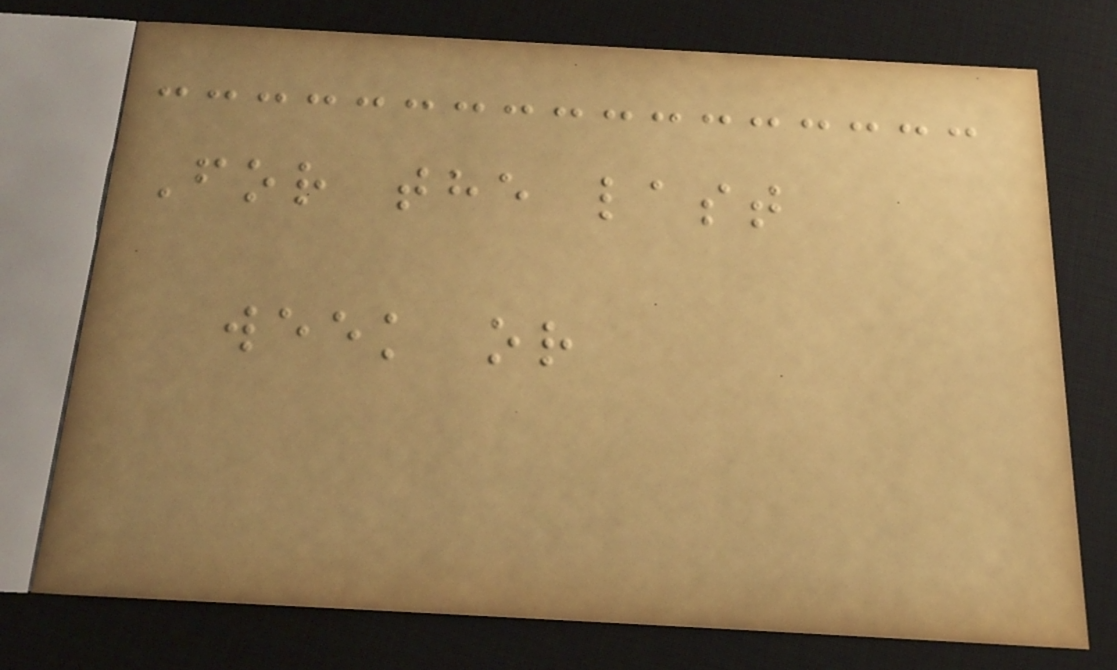For the last
week or
